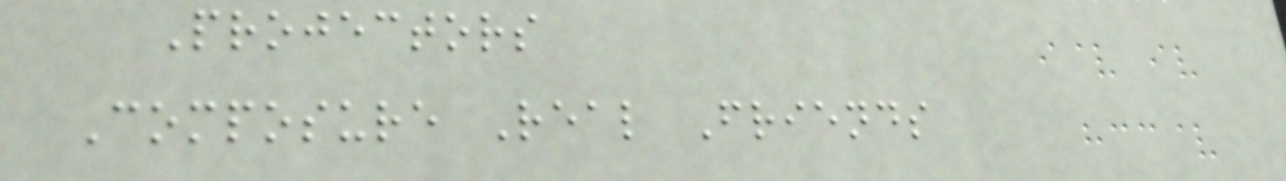Projectors
Composure Real Friends
